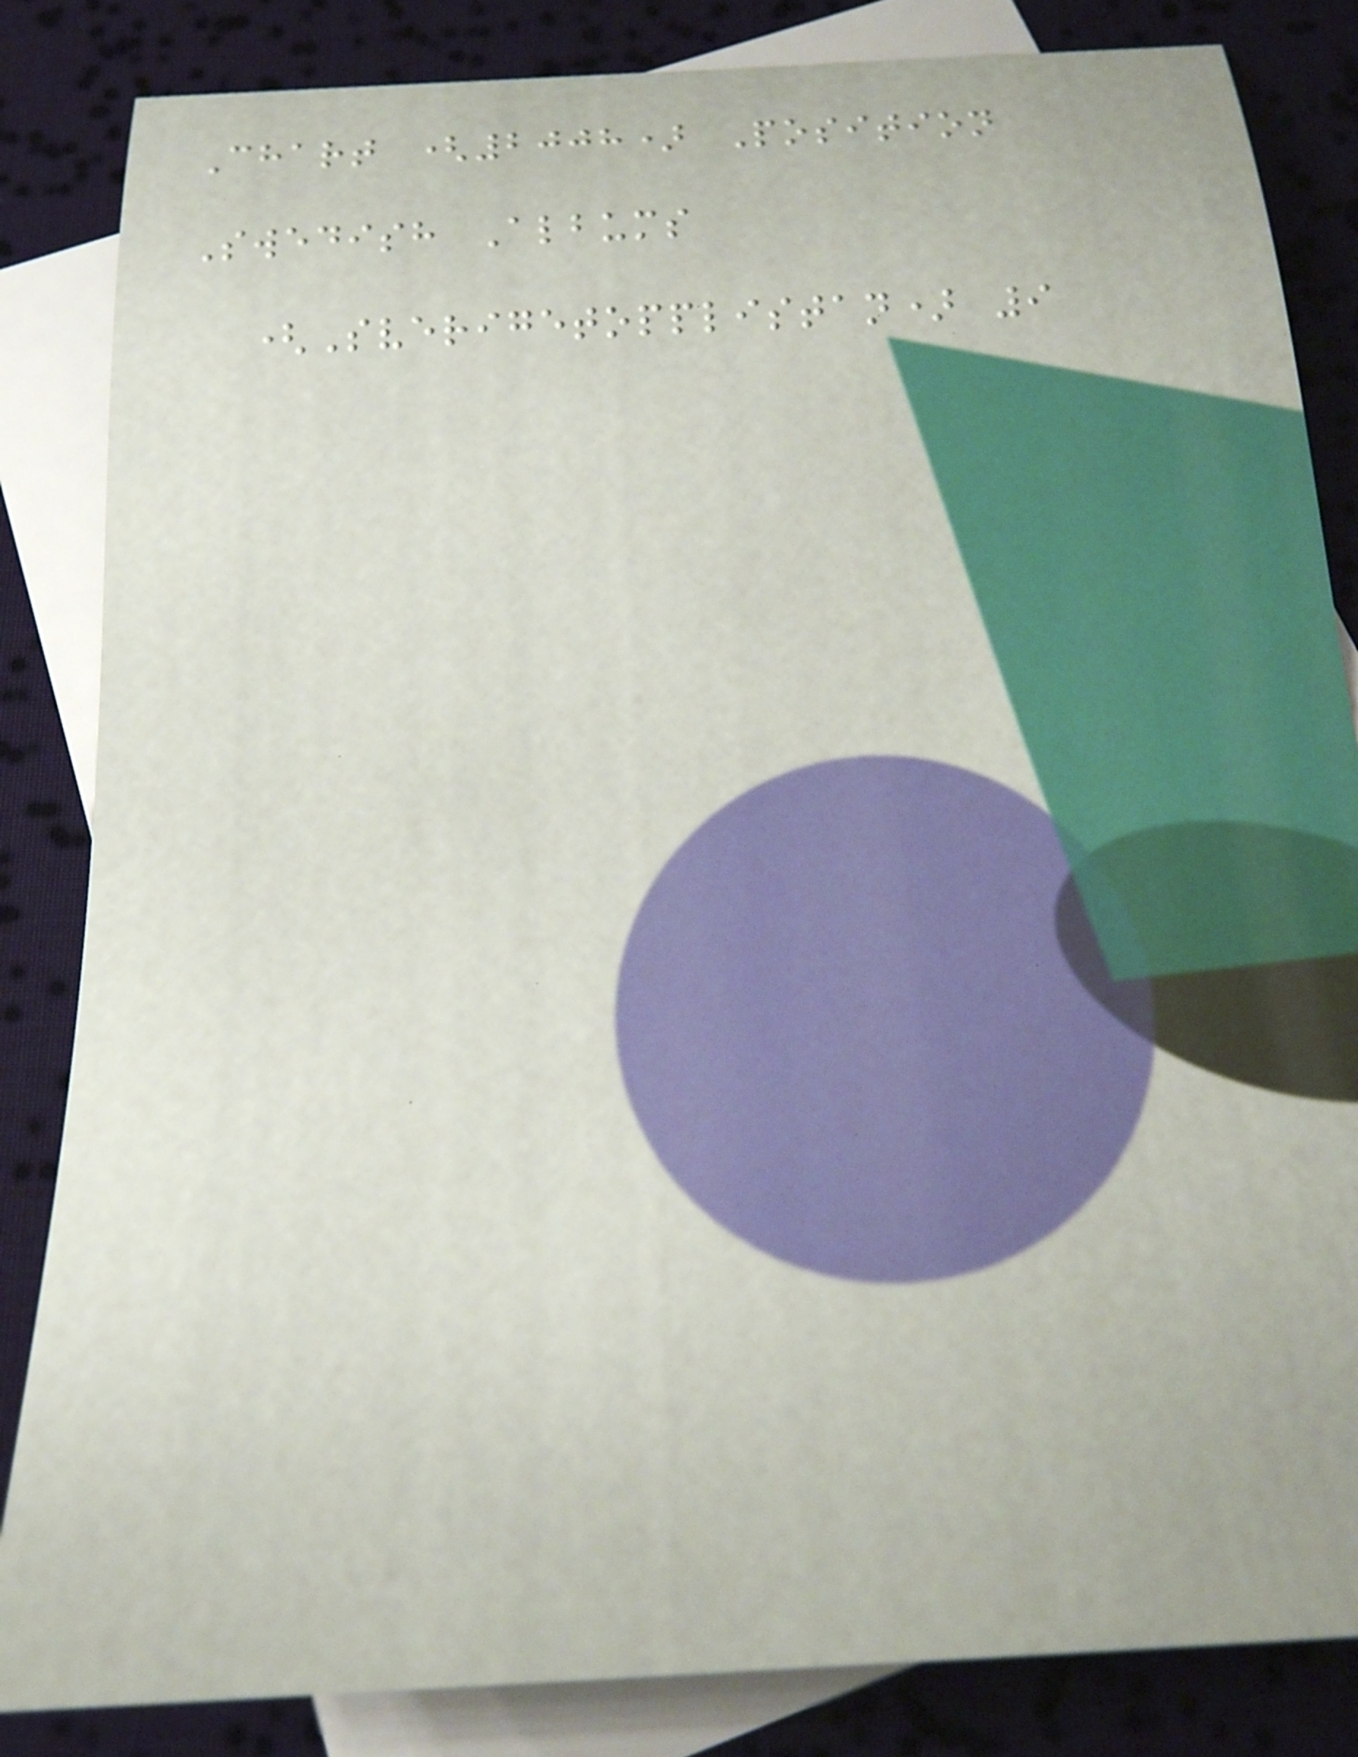Chart (2008) Position
Swedish Albums
(Sverigetopplistan) 9
